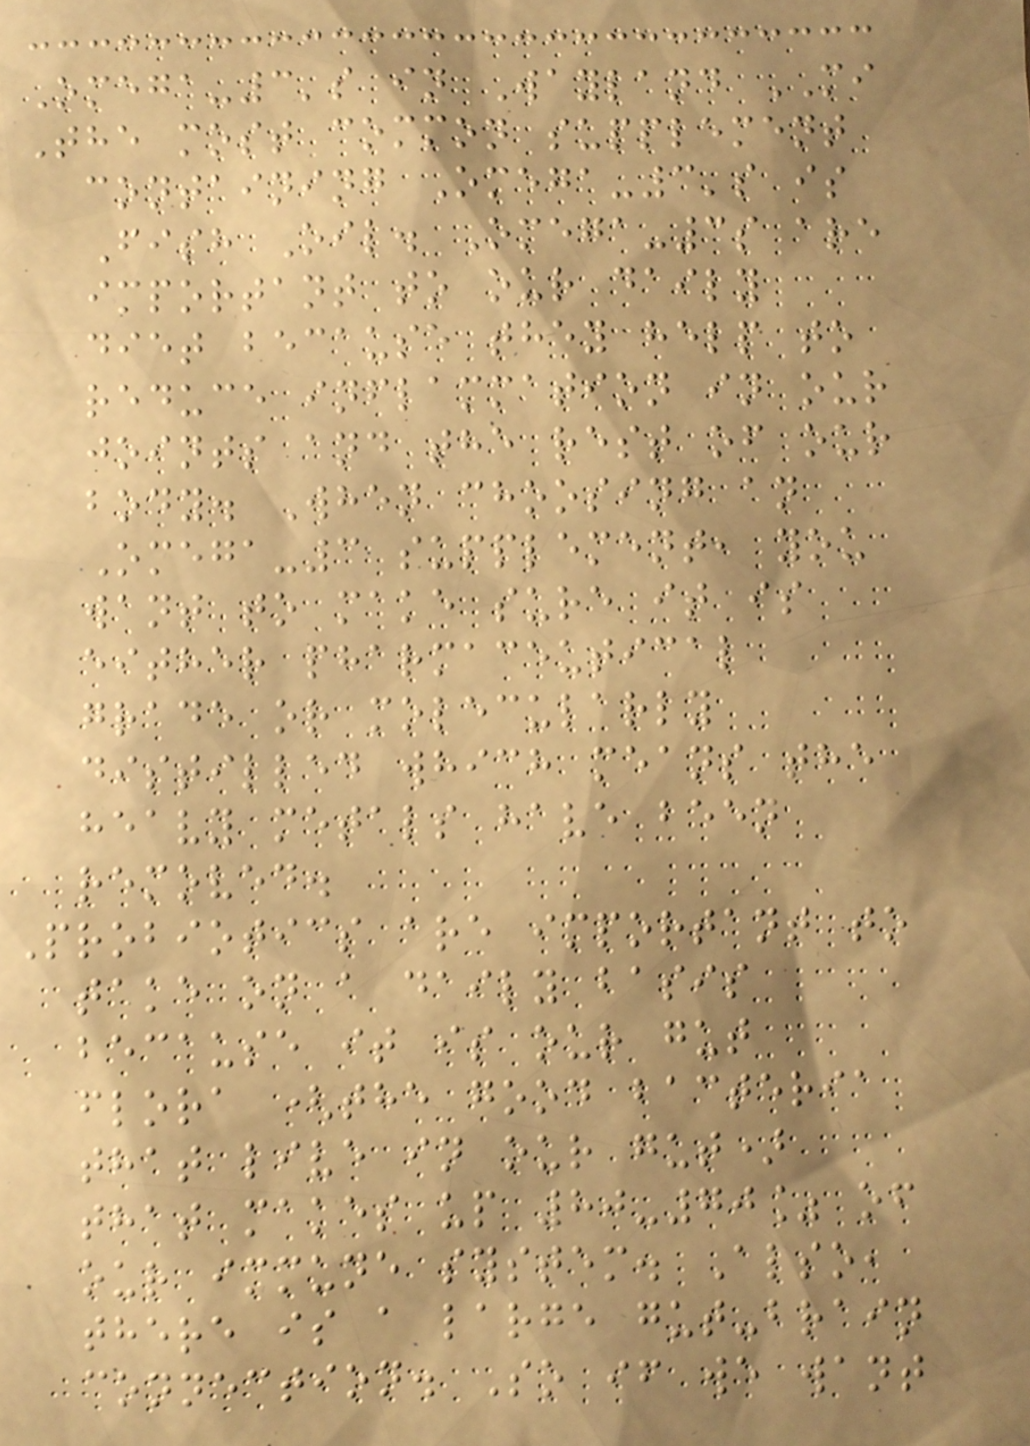Omega-3's in Wayland MI
The most common supplement
containing Omega-3's is
Fish Oil. Omega-3s are
important to our daily
diet because they help to
reduce inflammation in our
joints and the rest of our
body. When choosing an
Omega-3 supplement, you
want to make sure it is
either pharmaceutical
grade or molecularly
distilled which means the
heavy metals have been
removed.
Probiotics are important to
take on a daily basis
because it is our gut
flora (the good bacteria
that live in our gut)
that makes up 80-70% of
our immune system. Also,
there is a large gut-brain
connection. So if we want
